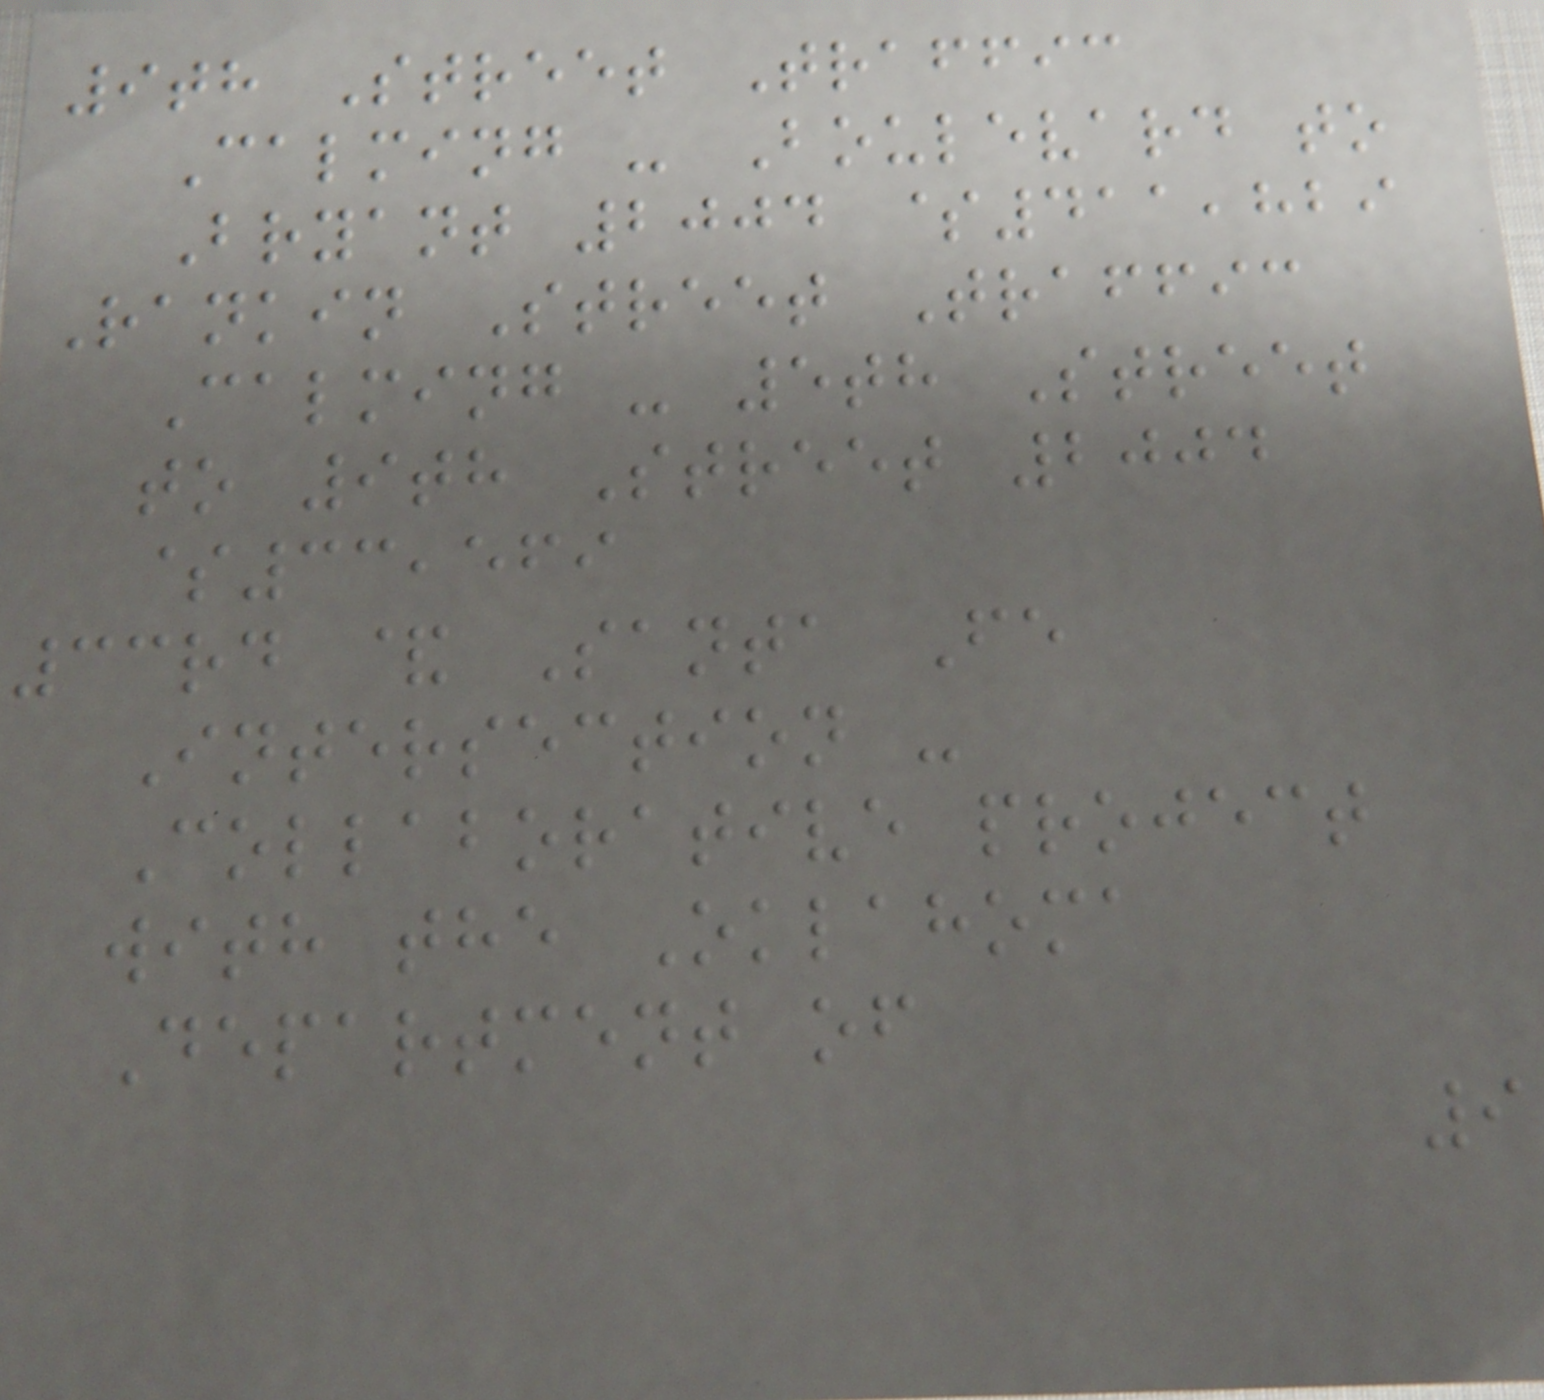9th Street Traffic
Calming - Boulevard to
Bryant 2004 $411,829
Rankin Street Traffic
Calming - 5th Street
to 9th Street 2004
$33,569
33rd & Santa Fe
Intersection -
Collaborative project
with the Oklahoma
Department of
9
